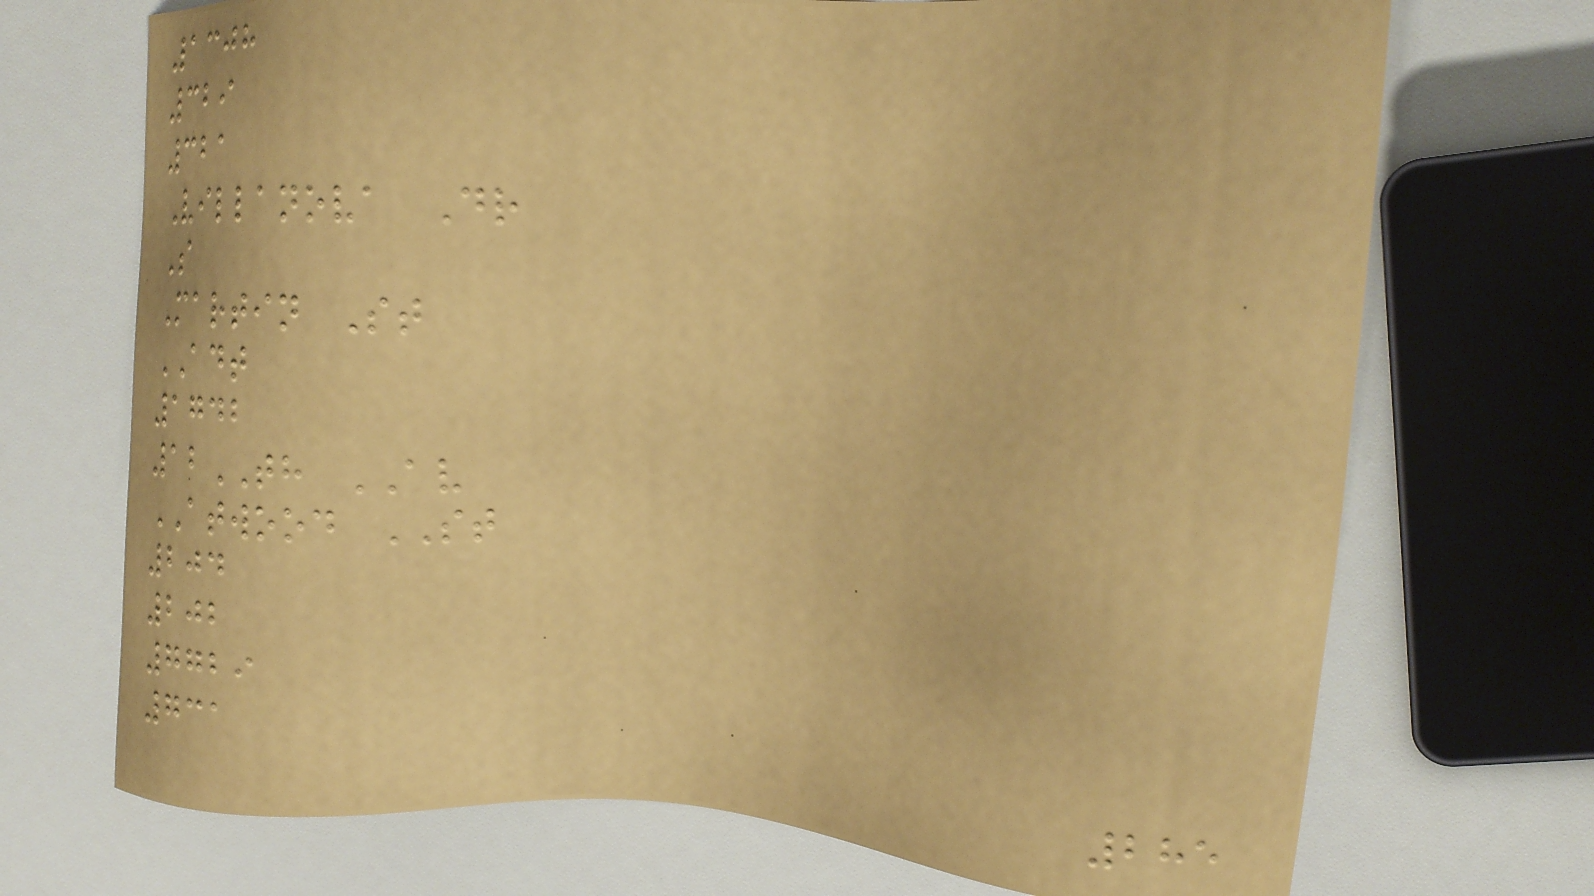1308
329
321
Villanova Dr
S
Martin St
ADT
1742
12TH AV
ATWOOD ST
204
202
7729
731
285
